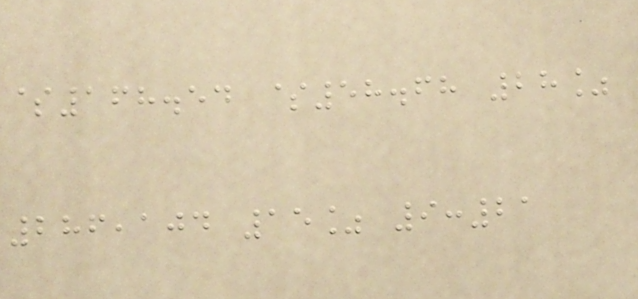$168.54 $58.68 28%
286,104 15% 9:21
